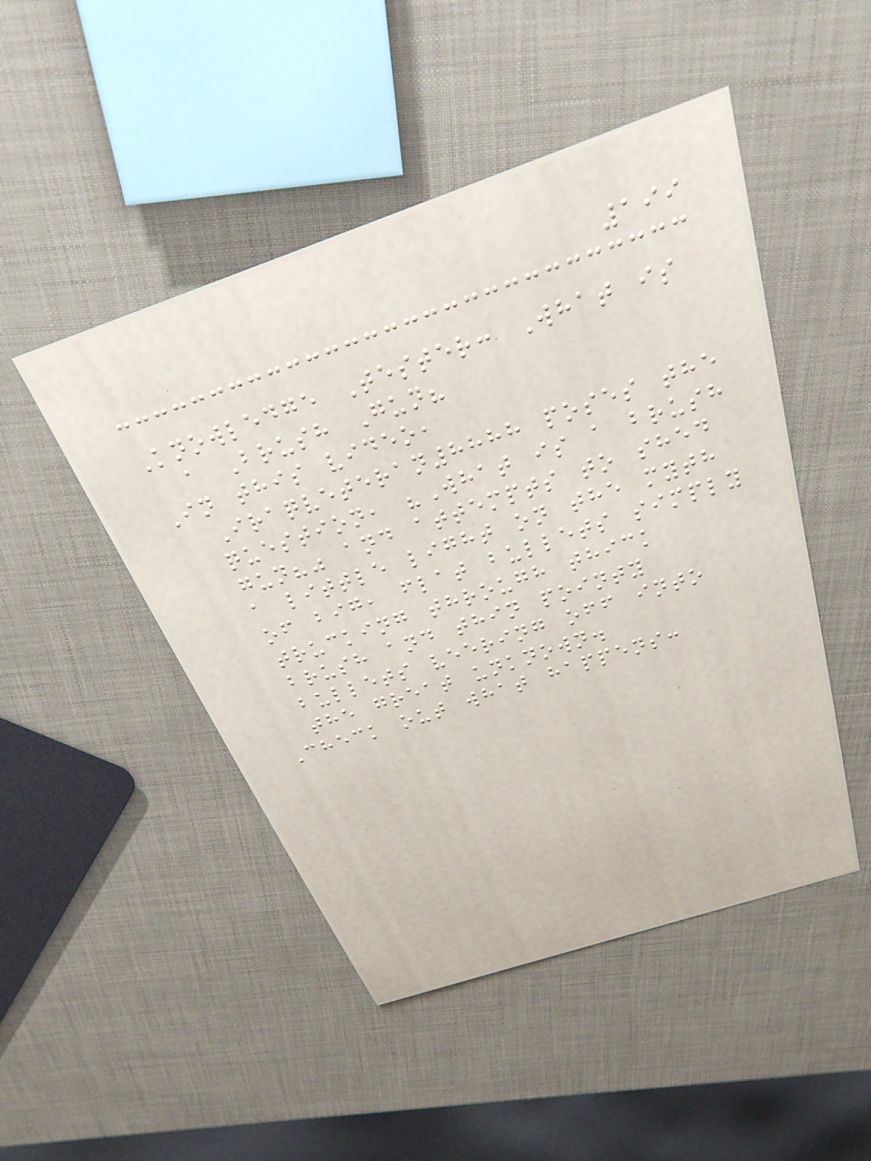199
Knowledge Tester: What is
a Brush Gun?
In this video,
Iraqveteran8888 poses the
question, "What is a brush
gun?" and attempts to shed
a little light on the myth
of big, flat bullets simply
trucking through thick
brush and thin pointy
bullets veering off into
the great unknown.
Check out what happens:
